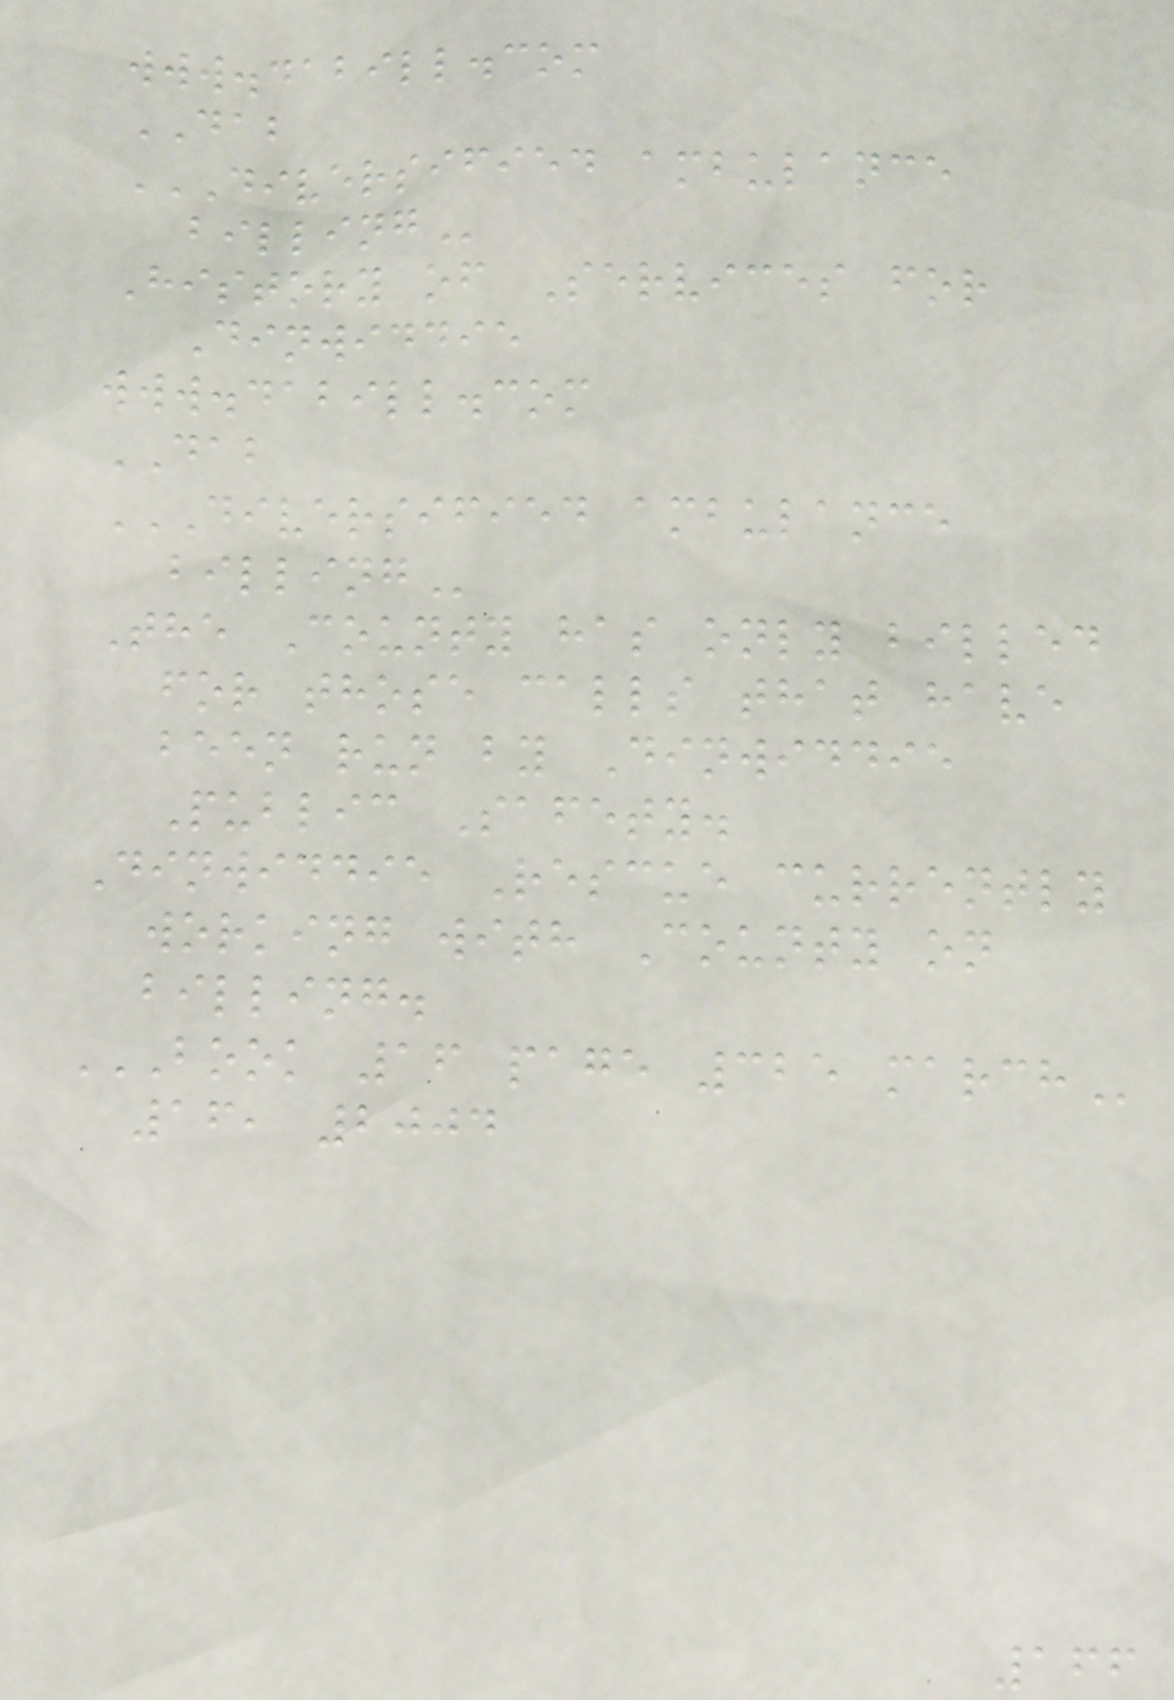www.dabill.com
DAB
DIVERSIFIED AMBULANCE
BILLING
History of Services for
Dinwiddie
www.dabill.com
DAB
DIVERSIFIED AMBULANCE
BILLING
The County has only billed
for those calls that have
been run by Dinwiddie
Public Safety.
Dinwiddie Rescue currently
working with County on
billing.
BOOK 16 PAGE 325 MARCH
16, 2004
166
